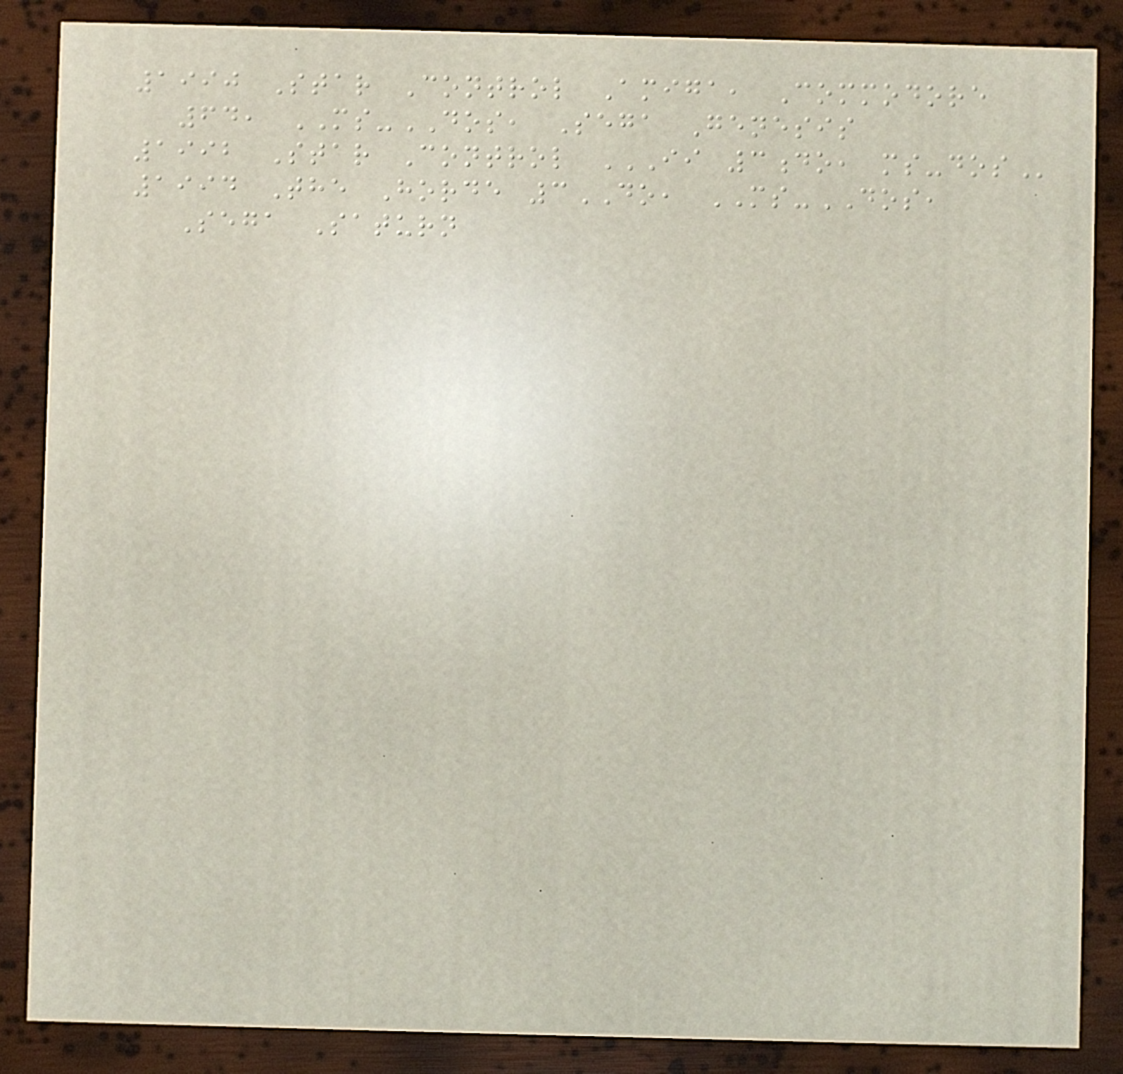1990 Star Control Amiga, Commodore
64, MS-DOS, Sega Genesis
1992 Star Control II 3DO, MS-DOS
1994 The Horde 3DO, MS-DOS,
Sega Saturn
